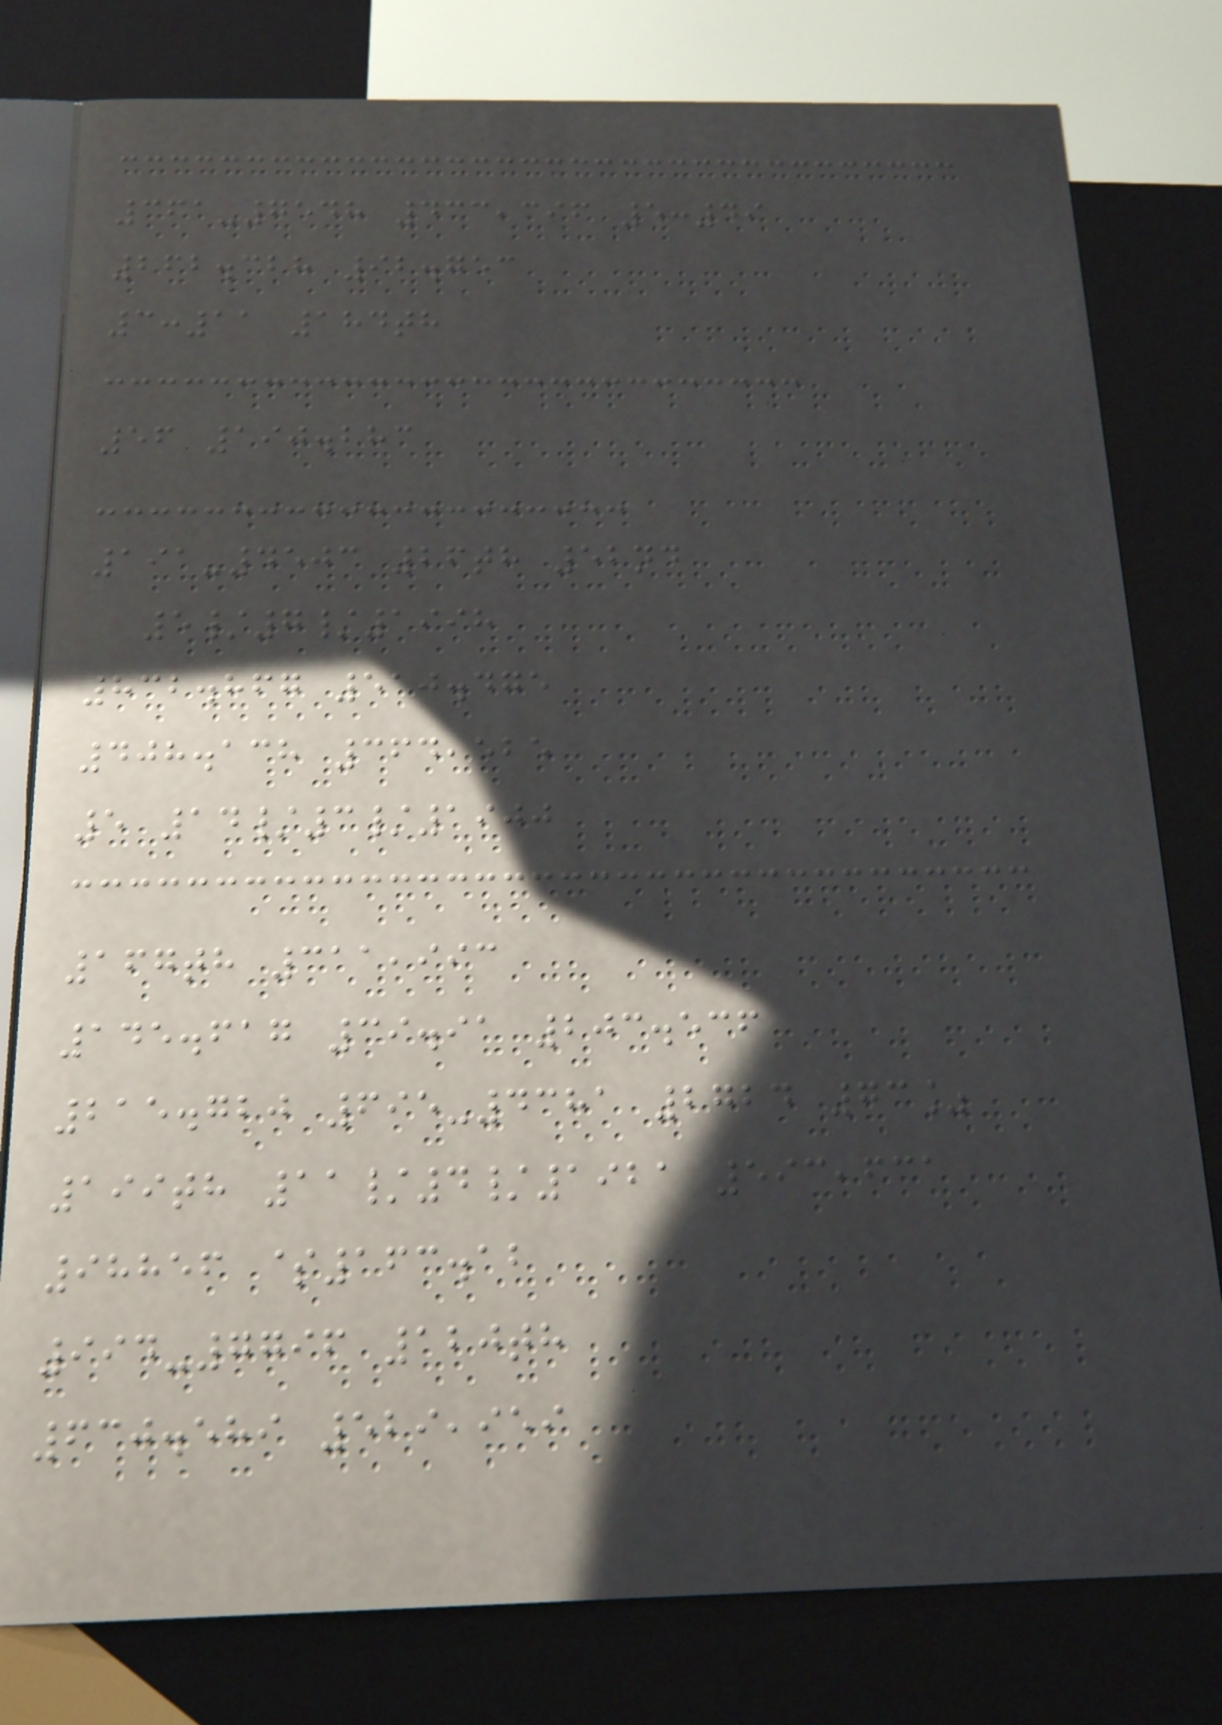361-7548 433,396 5:49
262.328 92.753
3:11 184th
56 190.283
191-4503 26th 52nd
5/7/1998
832.867 510.475
408.138 364,525
5 14/3/1900
167th 311,993
145.617 39.91 203.536
215.720 695-4381 2724 73%
199th 11/4/1921 593,631
98856 $163.12
994-7796 120th
630.589 529,959
